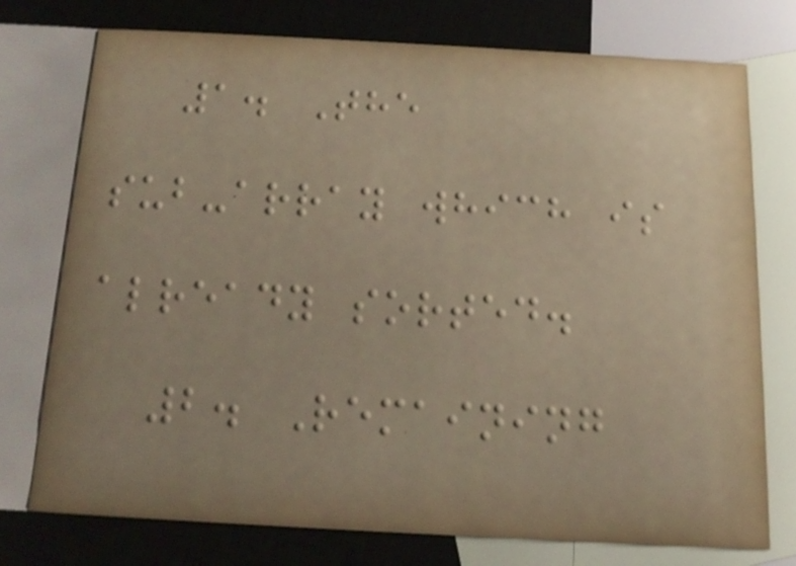1. The
sub-array which is
already sorted.
2. Remaining
